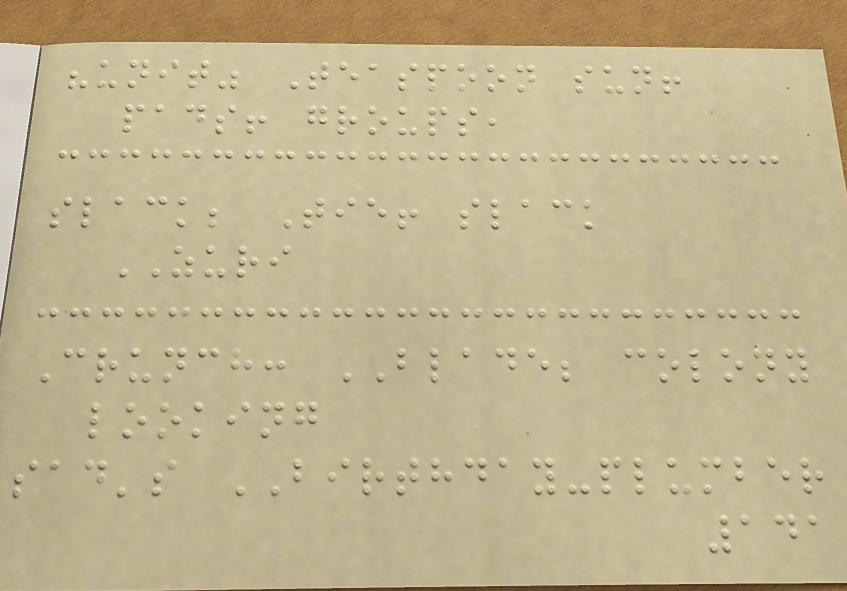"unit" Teaspoon sun!
pads! groups,
slack; Tie! slack
ZURI
Crunch: BLADE; colony
looking
sad's BIRTHDAY-plumber
141
